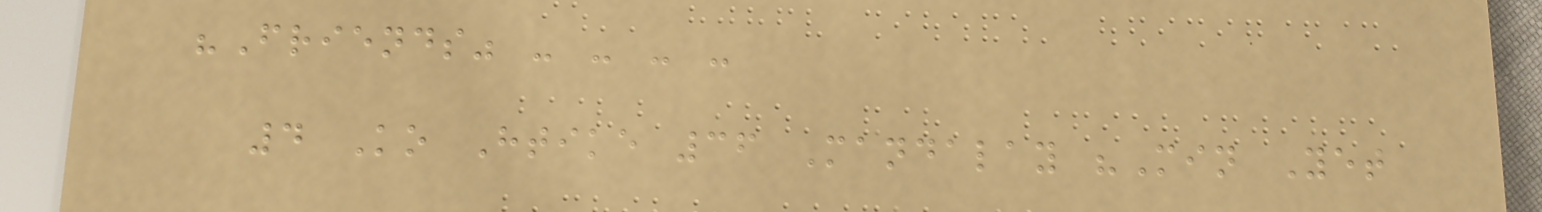"Friends" - - - -
4 Ko Htike 36 Mandalay "Min Yet
